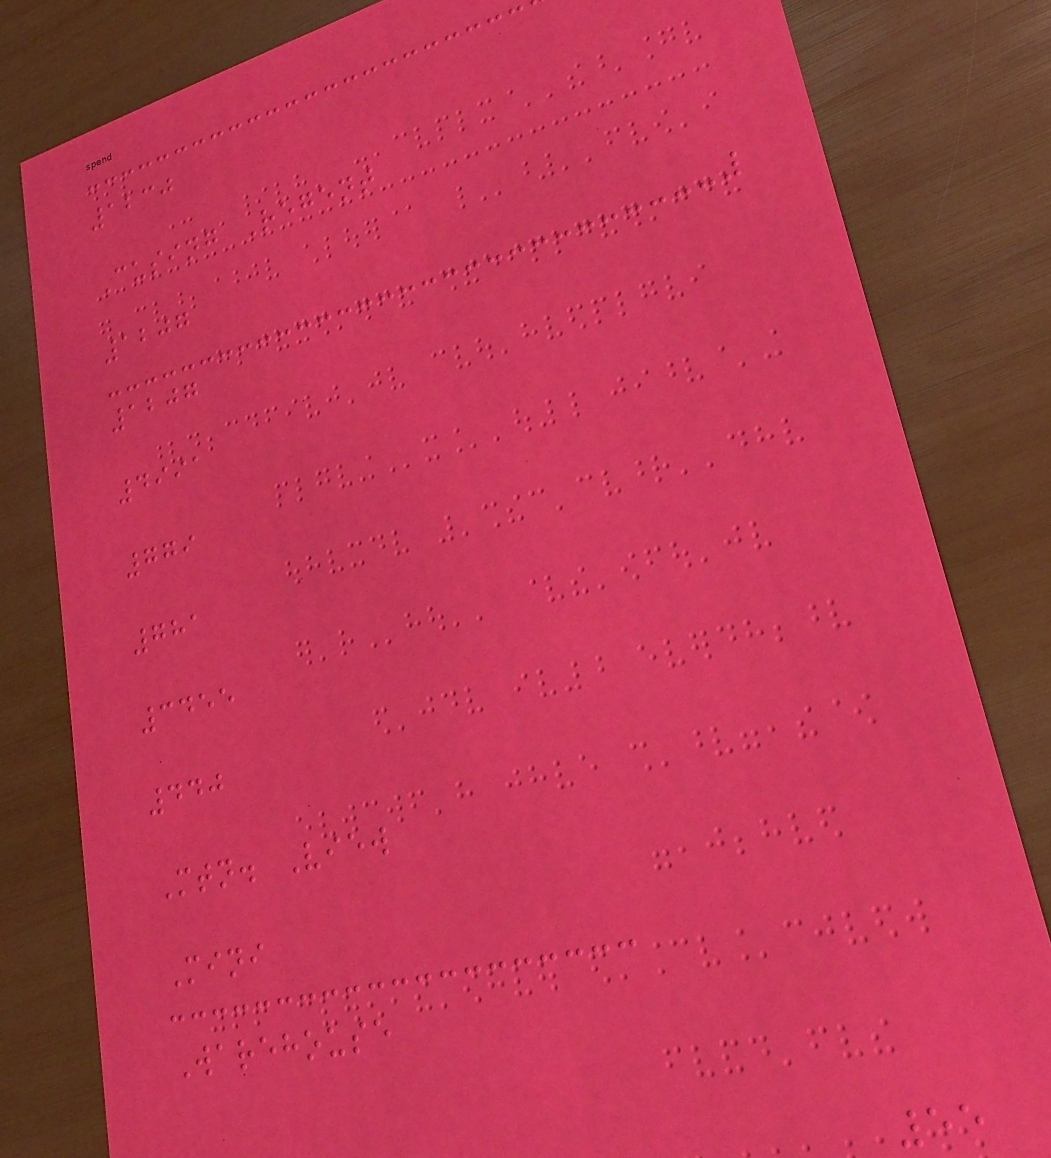1230
Cusing Regent
1207
1207
4991
779
781
3455
440
Mtn. View
Mini
Warehouse
55
